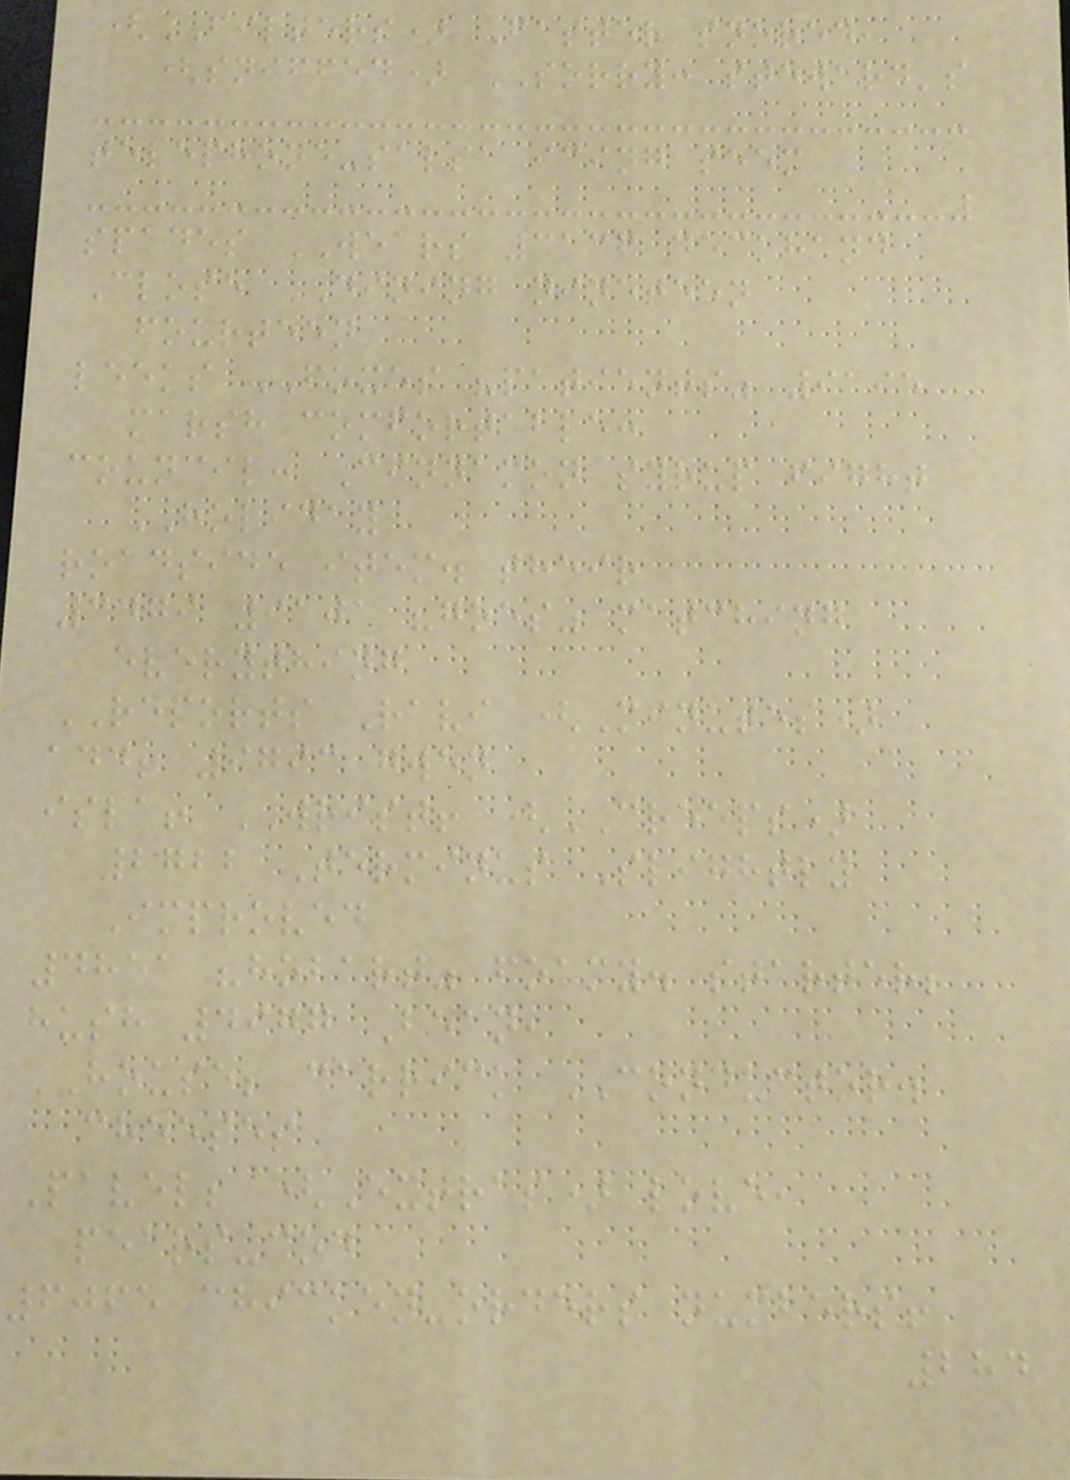(FILTERS) Faster snored,
(sniffed) SORRY: steward's
telephone-salsa icing seem
spades WEARS 3136 deckhand
Close DINING nineteen
fourteen
leeks FOXES "patients" 9195
marsh comfortable:
council: Cinnamon syrup fight
HOLIDAY
roadside item. their
3479 9101 "goes" matching
everything
REPORTS Ravi (Minutes)
add! 9793 gwen
isla! WRIST! (CREEPS)
2722 Terminus Slightly
Improved
4851 "hobart" foamy. starter;
hush 4977 Bean,
HOUSE; carrick CONDUCTOR.
cheeses
Pavel; (Extras) love,
pears-cod
6065 chicken-orders numbers!
284
